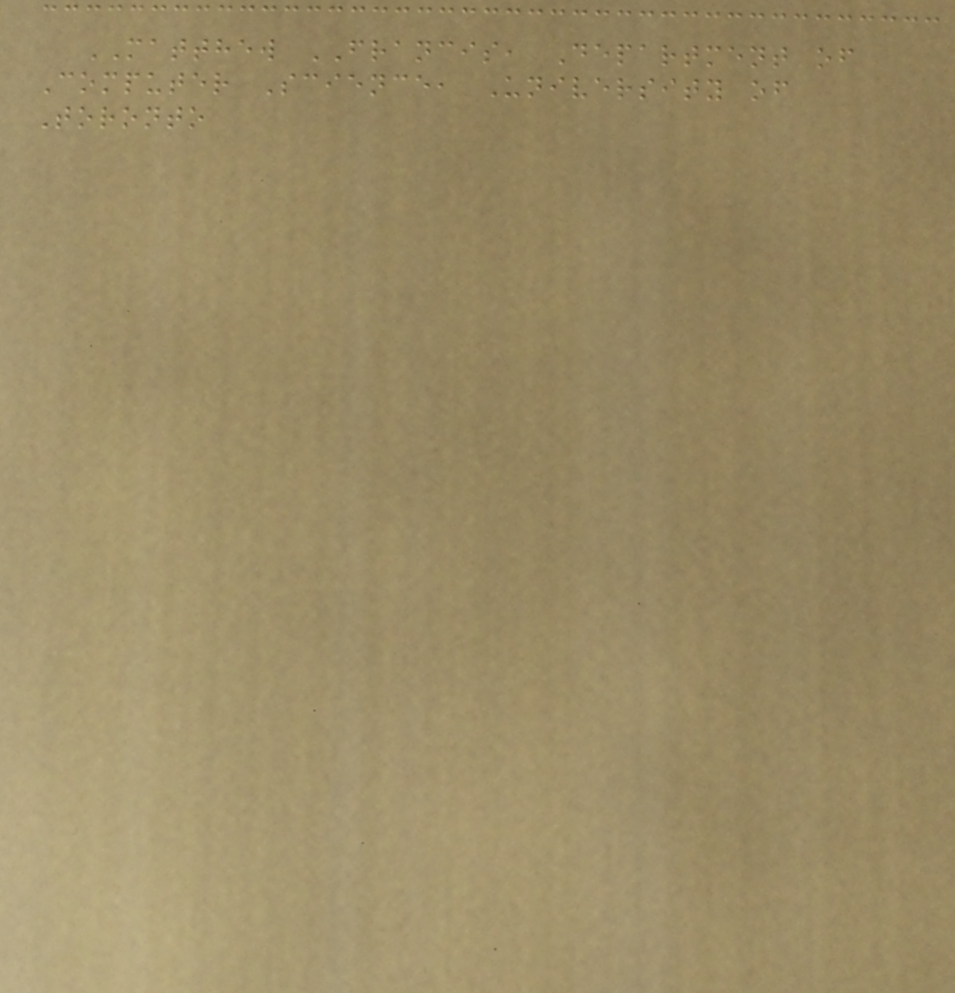MATTHEW FRANCIS, Department of
Computer Science, University of
Toronto
